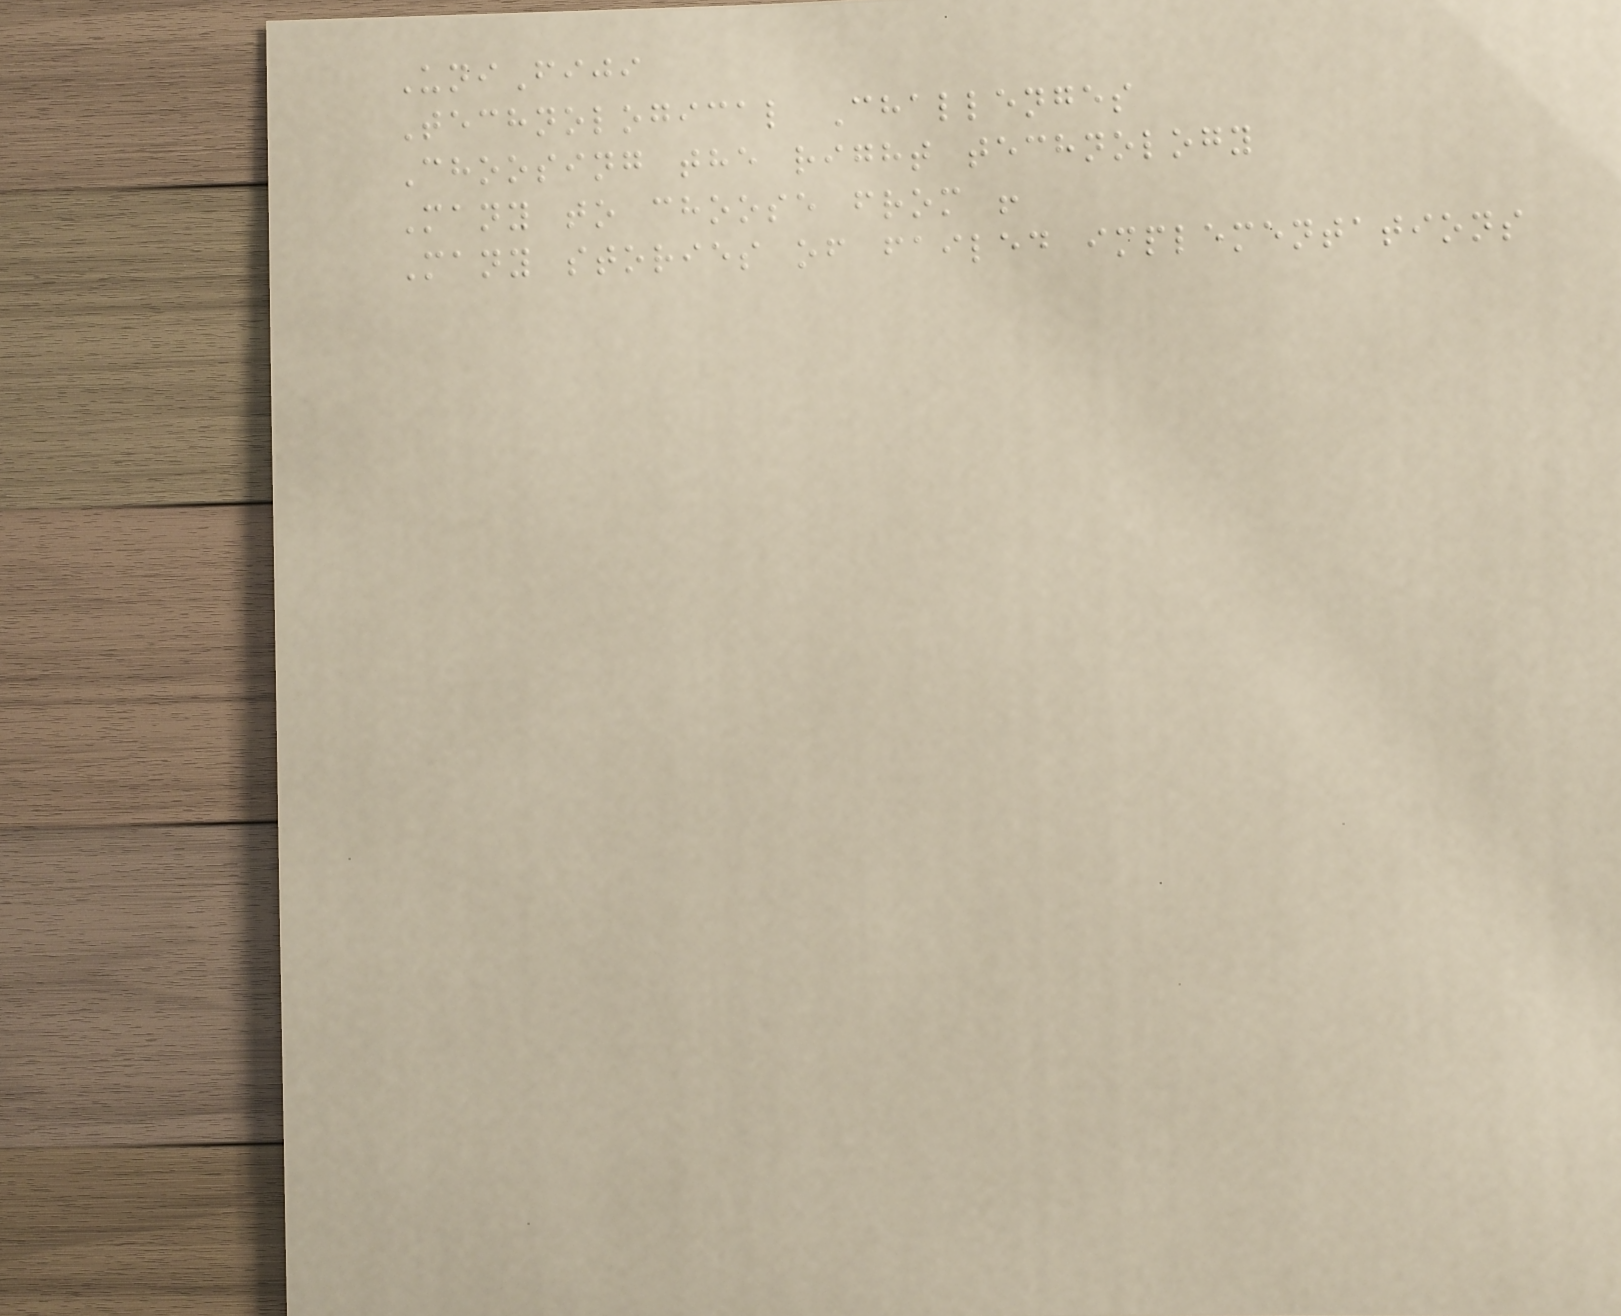UniFiji
Technological Challenges
Choosing the right technology
Many to choose from !
Many stories of failed implementations
